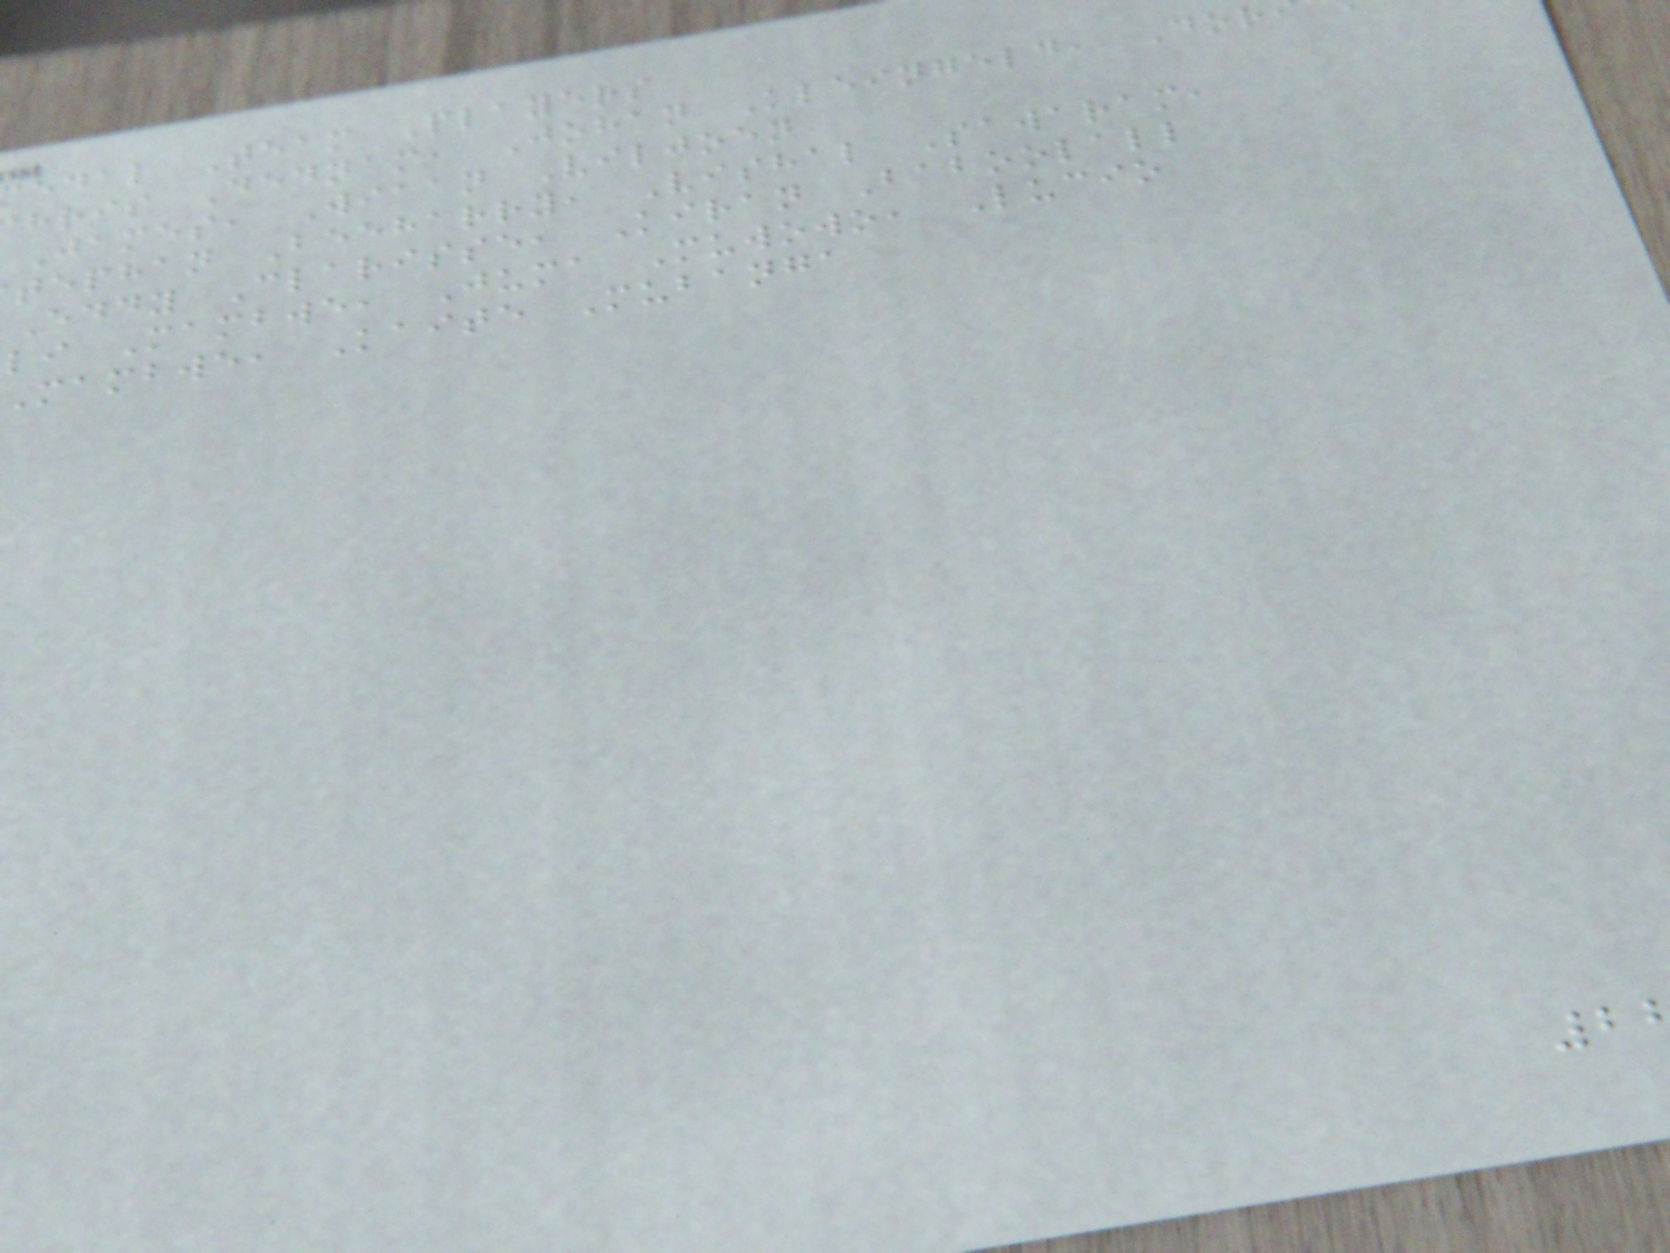edal Team Players
hris Dednam, Johan Kleingeld, Dor
James, Wiaan Viljoen
tephan Beeharry, Vishal Sawaram,
Eddy Clarisse, Kiran Baboolall
li Mambwe, Juma Muwowo, Lucio
Mambwe, Kaite Mubanga
